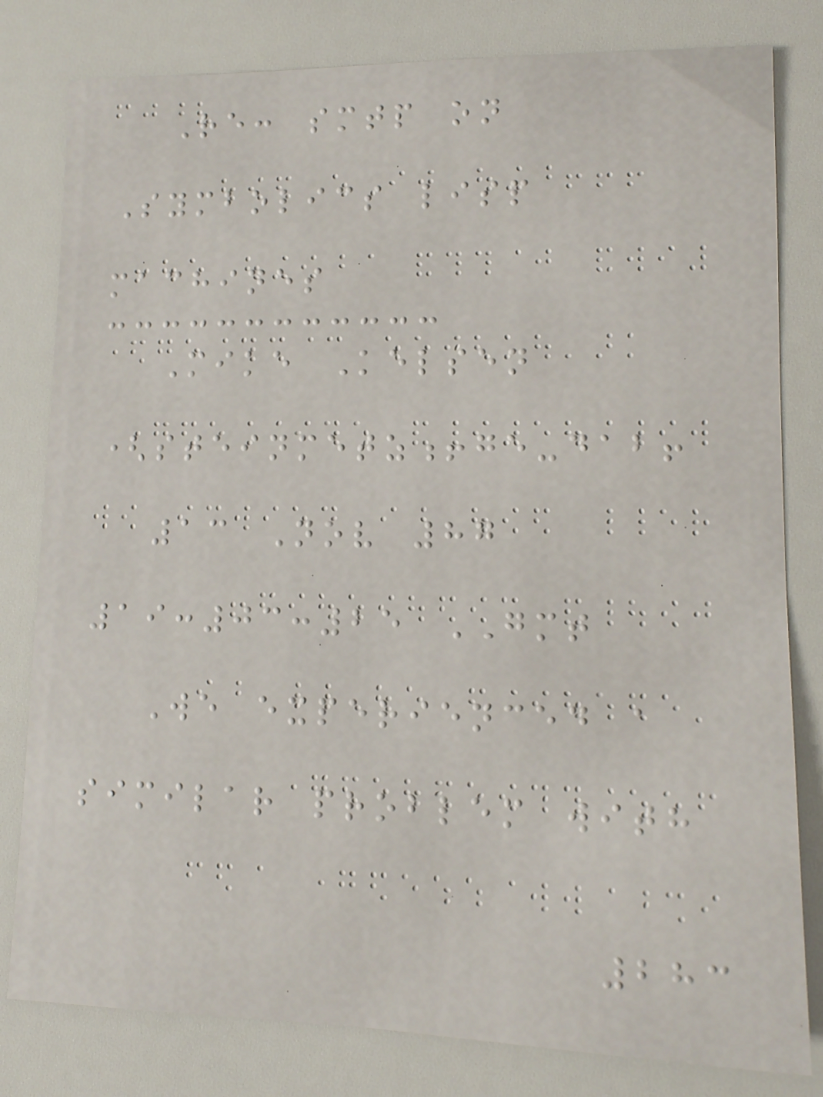Re: smtp on
Symbolics lisp
machines
Mike Kelsen
(steinmetz!ge-dab!
13 Nov 87
19:03:25 GMT
We experienced a
similar problem with
283
